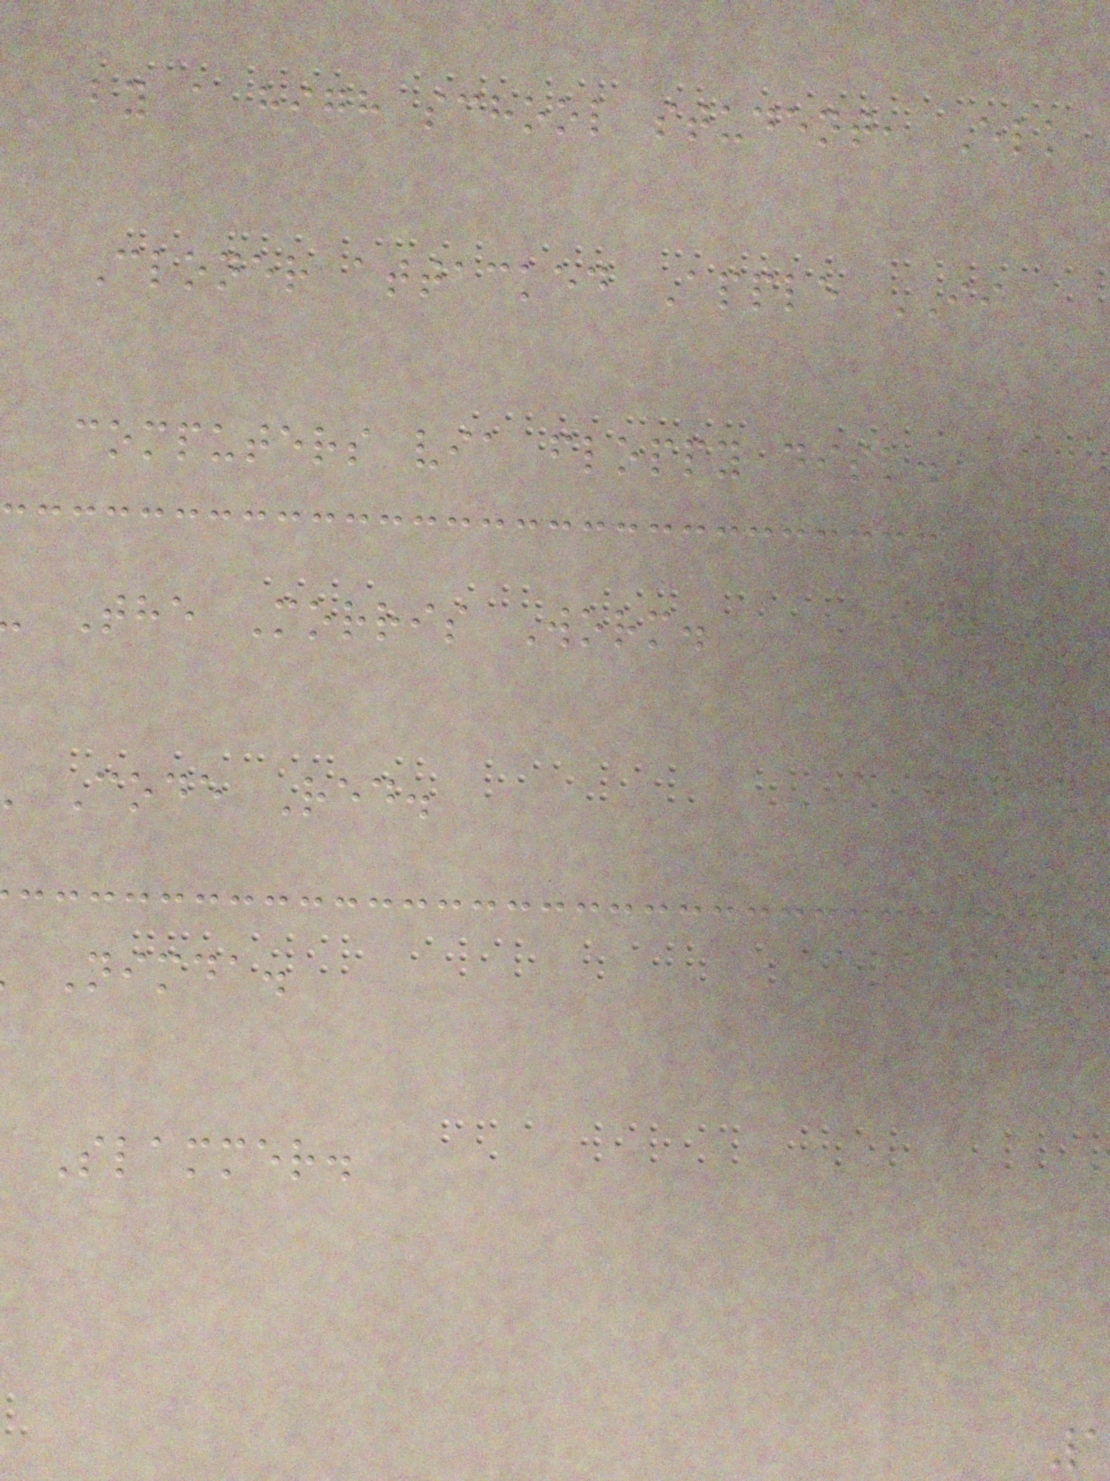by a high school student, Elk
Cloner attacked Apple II
computers via floppy disk.
The Morris Worm.
Code Red.
Nimda.
Slammer.
